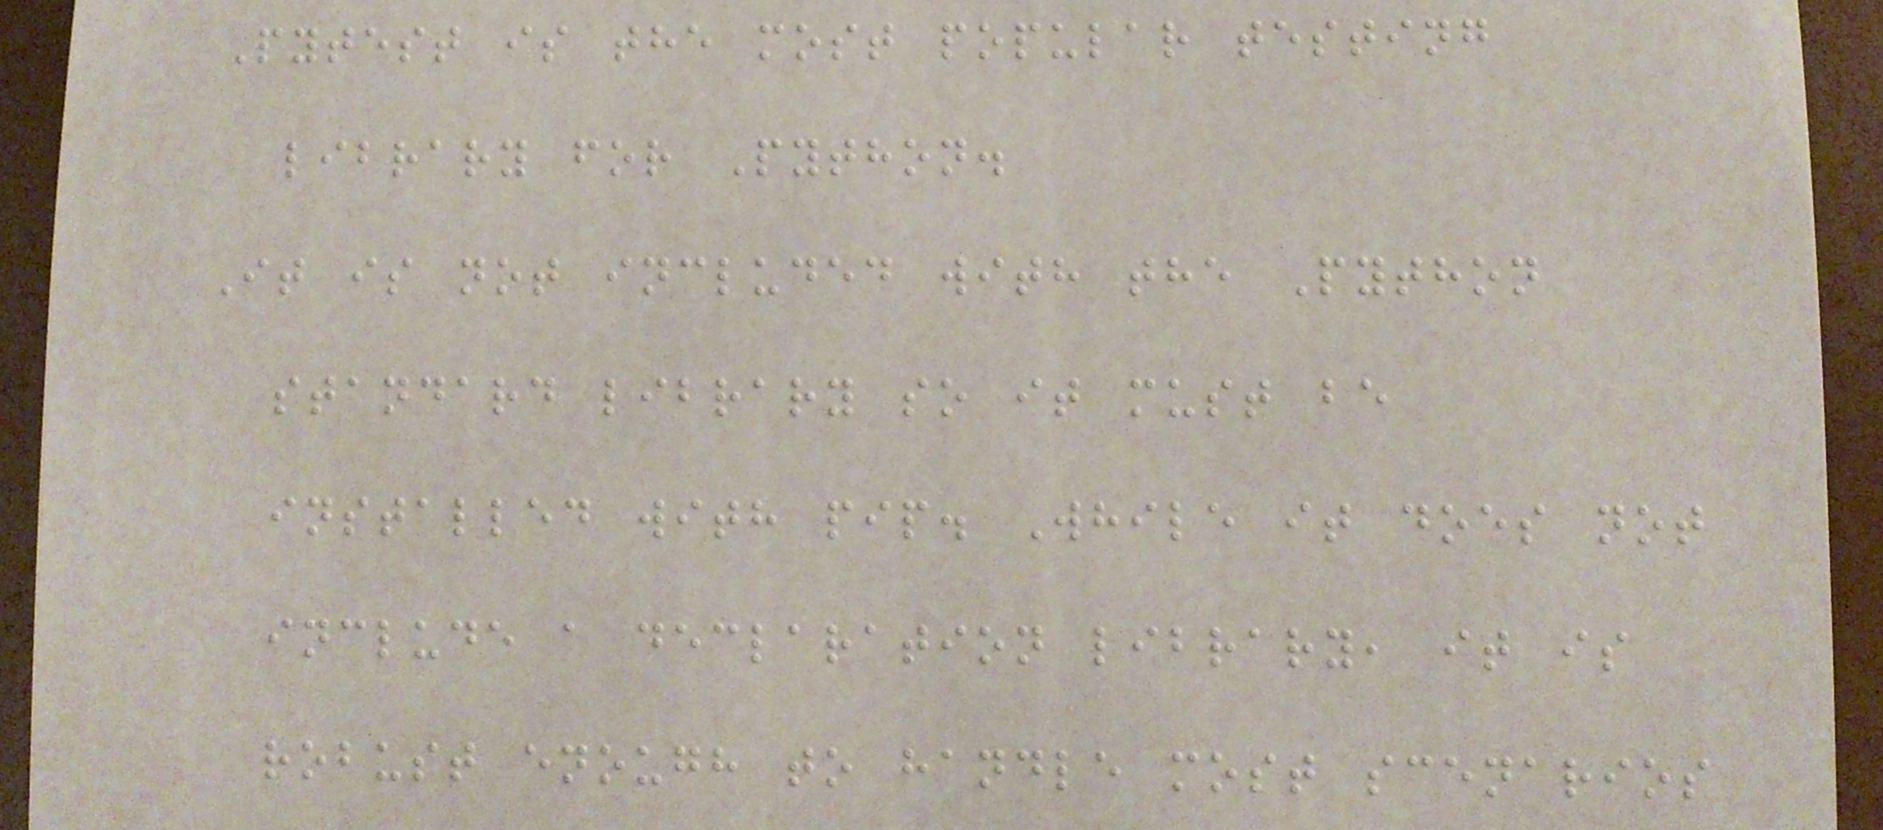Pytest is the most popular testing
library for Python.
It is not included with the Python
standard library so it must be
installed with pip. While it does not
include a declaration library, it is
robust enough to handle most scenarios
